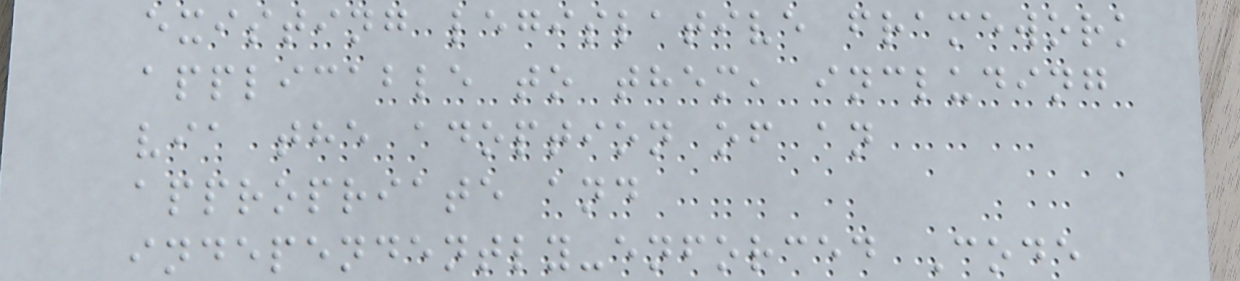existing legislative framework
applicable to them, including
via the adoption of an
appropriate and
independently-enforced Code
